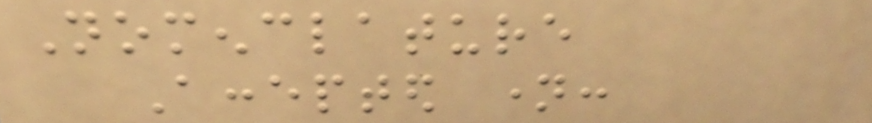Nomenclature
Accepted name:
